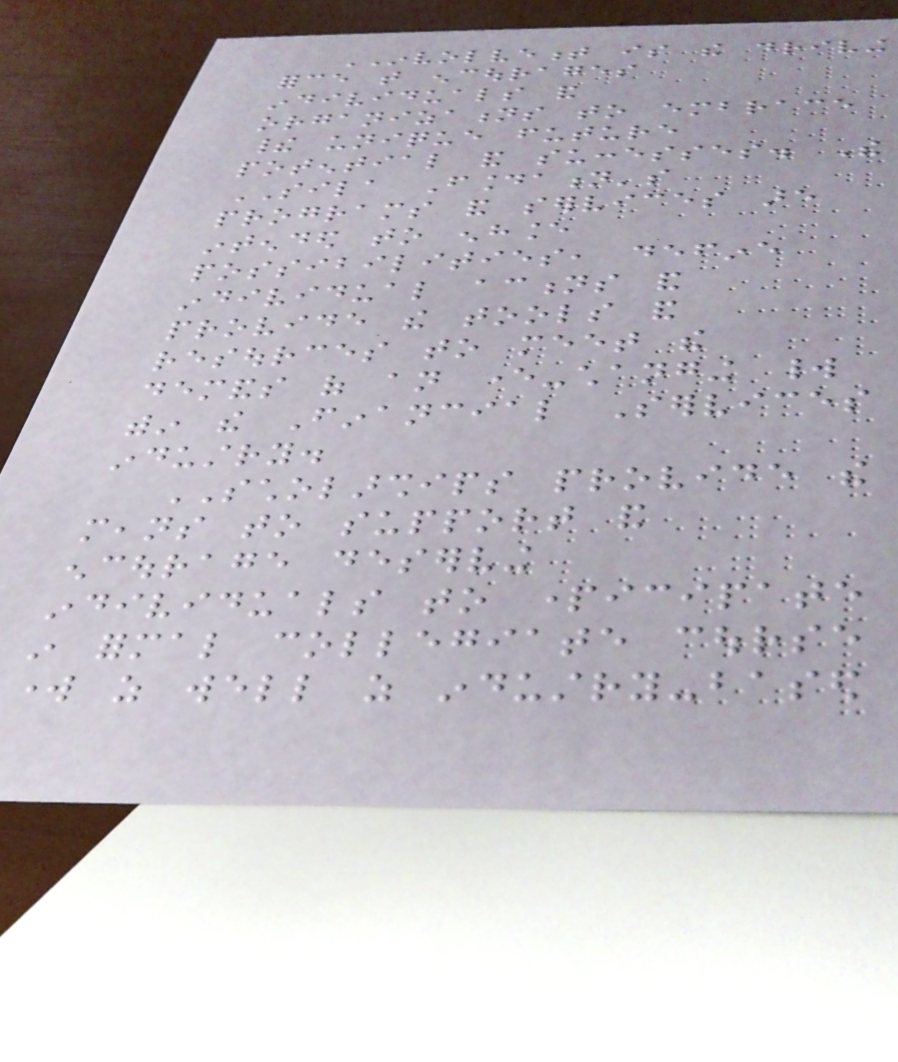INVOLVEMENT is the driving
force that encourages
individuals and
organizations to embrace
their unique future
potential and successes. The
SILA Foundation's
programs and services are
intended to enhance
possibilities, define
individual actions and
provide the tools and
resources to meet the
demands of an ever-changing world
within the Financial Services
industry.
SCHOLARSHIPS provide the
means to support and
encourage deserving
individuals to participate
in formal collegiate course
work as well as industry-based
